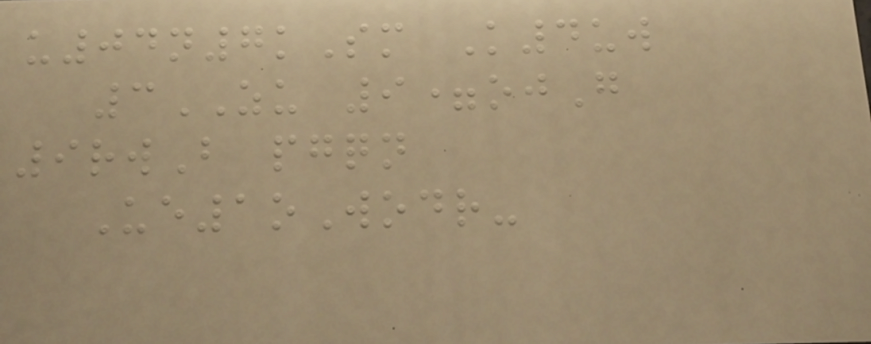u04n7kSm K4uw
3ZU 9=ojG
9rwB pgqn
Ue1oWodr-
